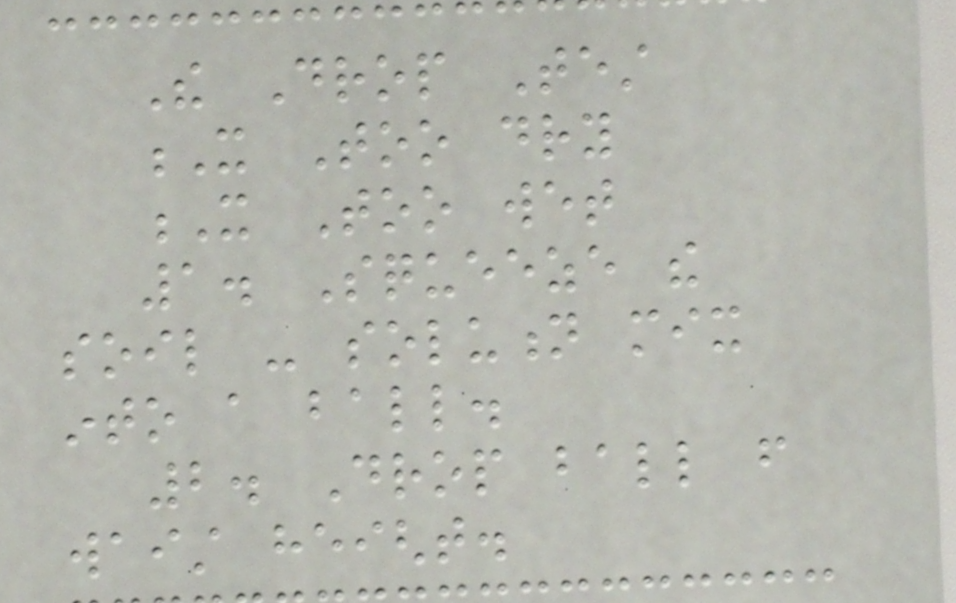The Drop Test
X Too dry
X Too wet
1. Squeeze the
soil - solution mix
into a ball.
2. Drop ball from
waist height.
